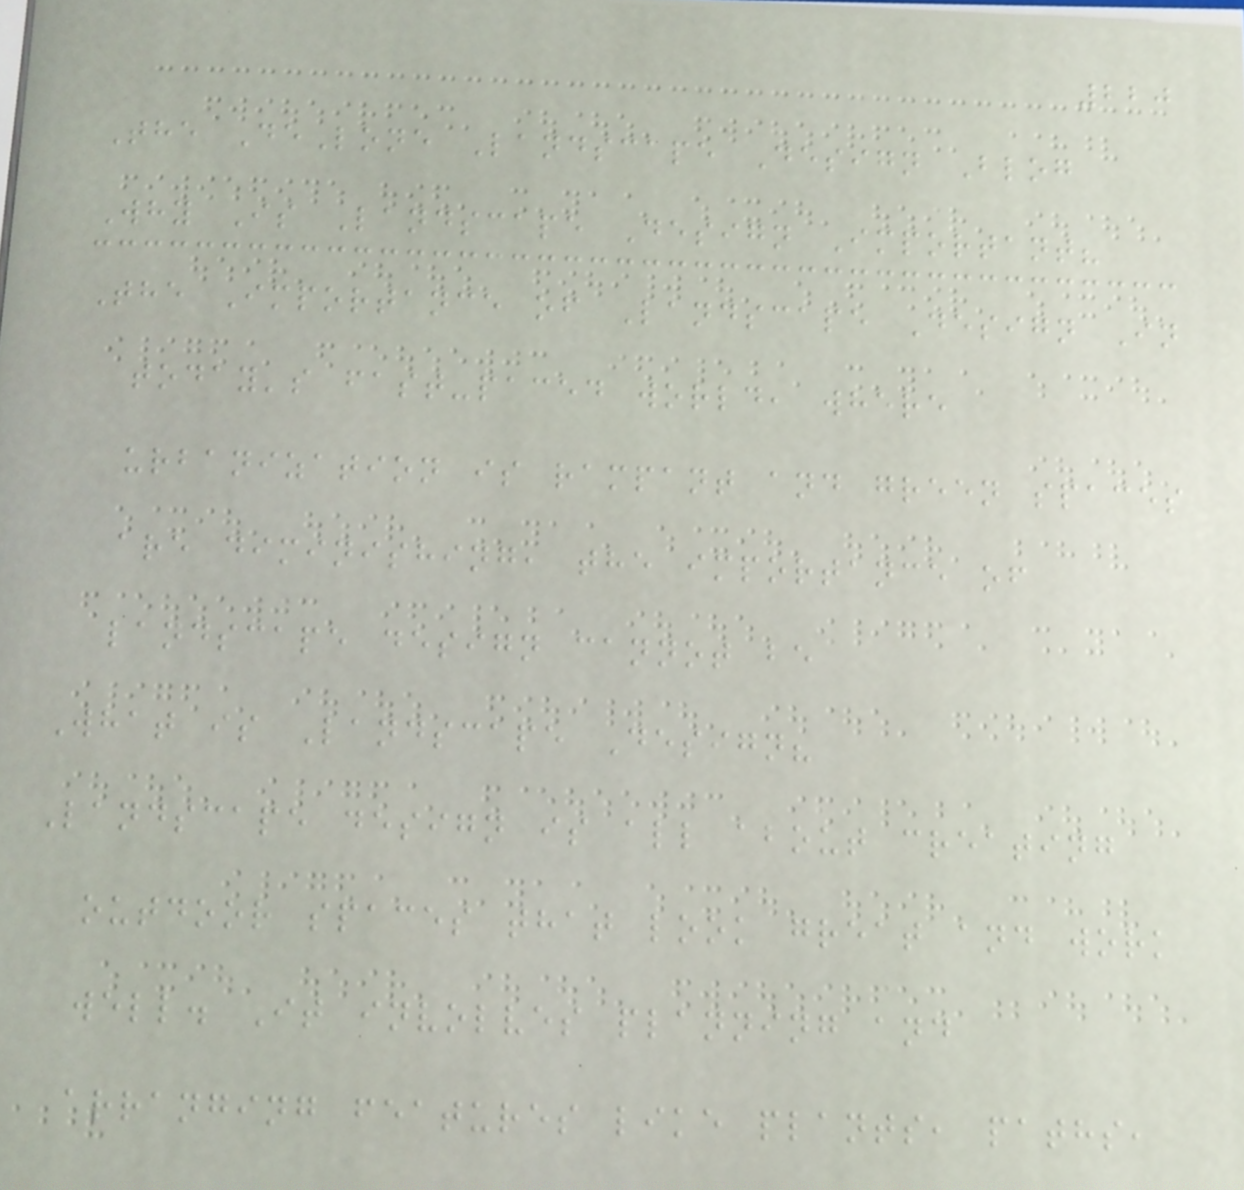220
The DeLone Landscape Design Blog
Why Is Landscape Design Important?
The Importance of Landscape Design In
today's fast-paced world, where
urbanization is rampant and green spaces
are diminishing, the importance of
landscape design cannot be
What is Landscape Design?
Landscape design is all about creating
outdoor spaces that look great and work
well. It involves planning and
arranging features like plants, paths,
